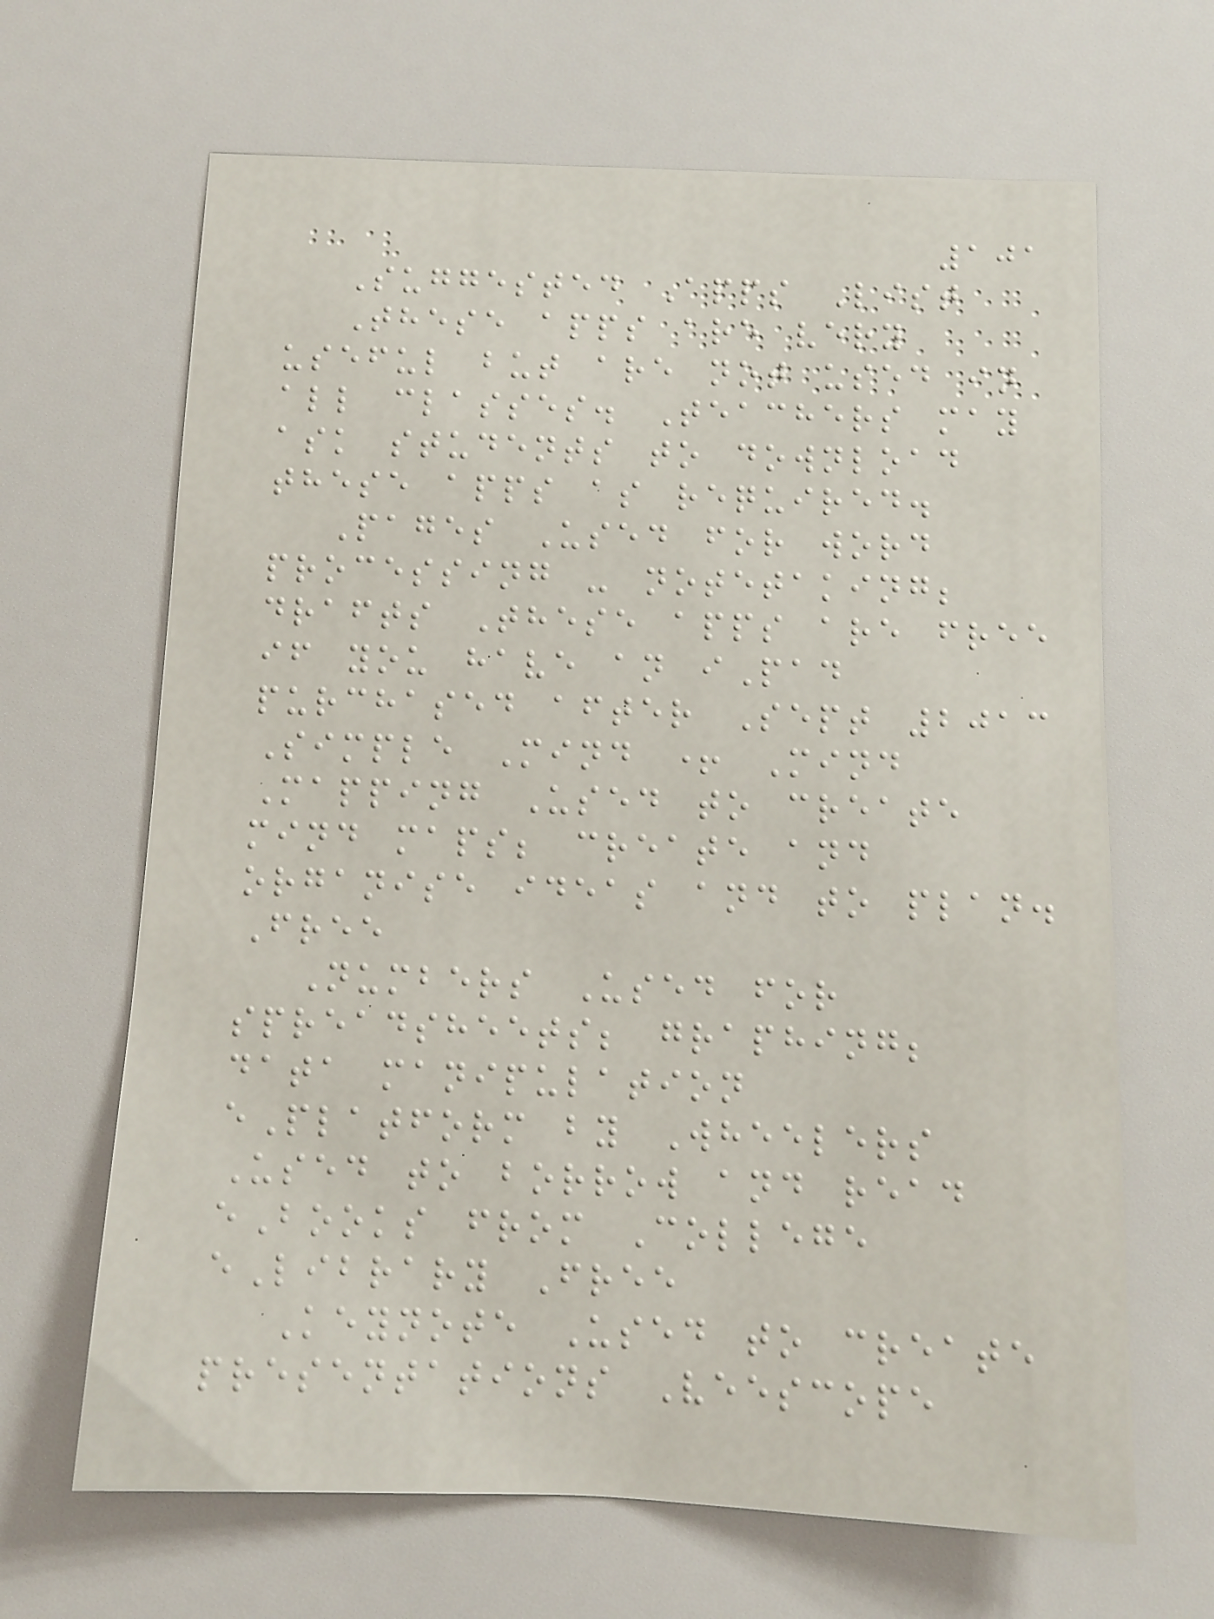101
Suggested Apps List
These apps are very
useful but are not used in
all classes. Teachers may
ask students to download
these apps as required.
Pages Used for word
processing - notetaking;
drafts These apps are free
if you have an iPad
purchased after Sept 2013
Simple Mind + Mind
Mapping Used to create
mind maps; create and
organise ideas and to plan.
Free
Numbers Used for
spreadsheets; graphing;
data manipulation
ePlatform by Wheelers
Used to borrow and read
eBooks from College
eLibrary Free
Keynote Used to create
presentations Veescope
